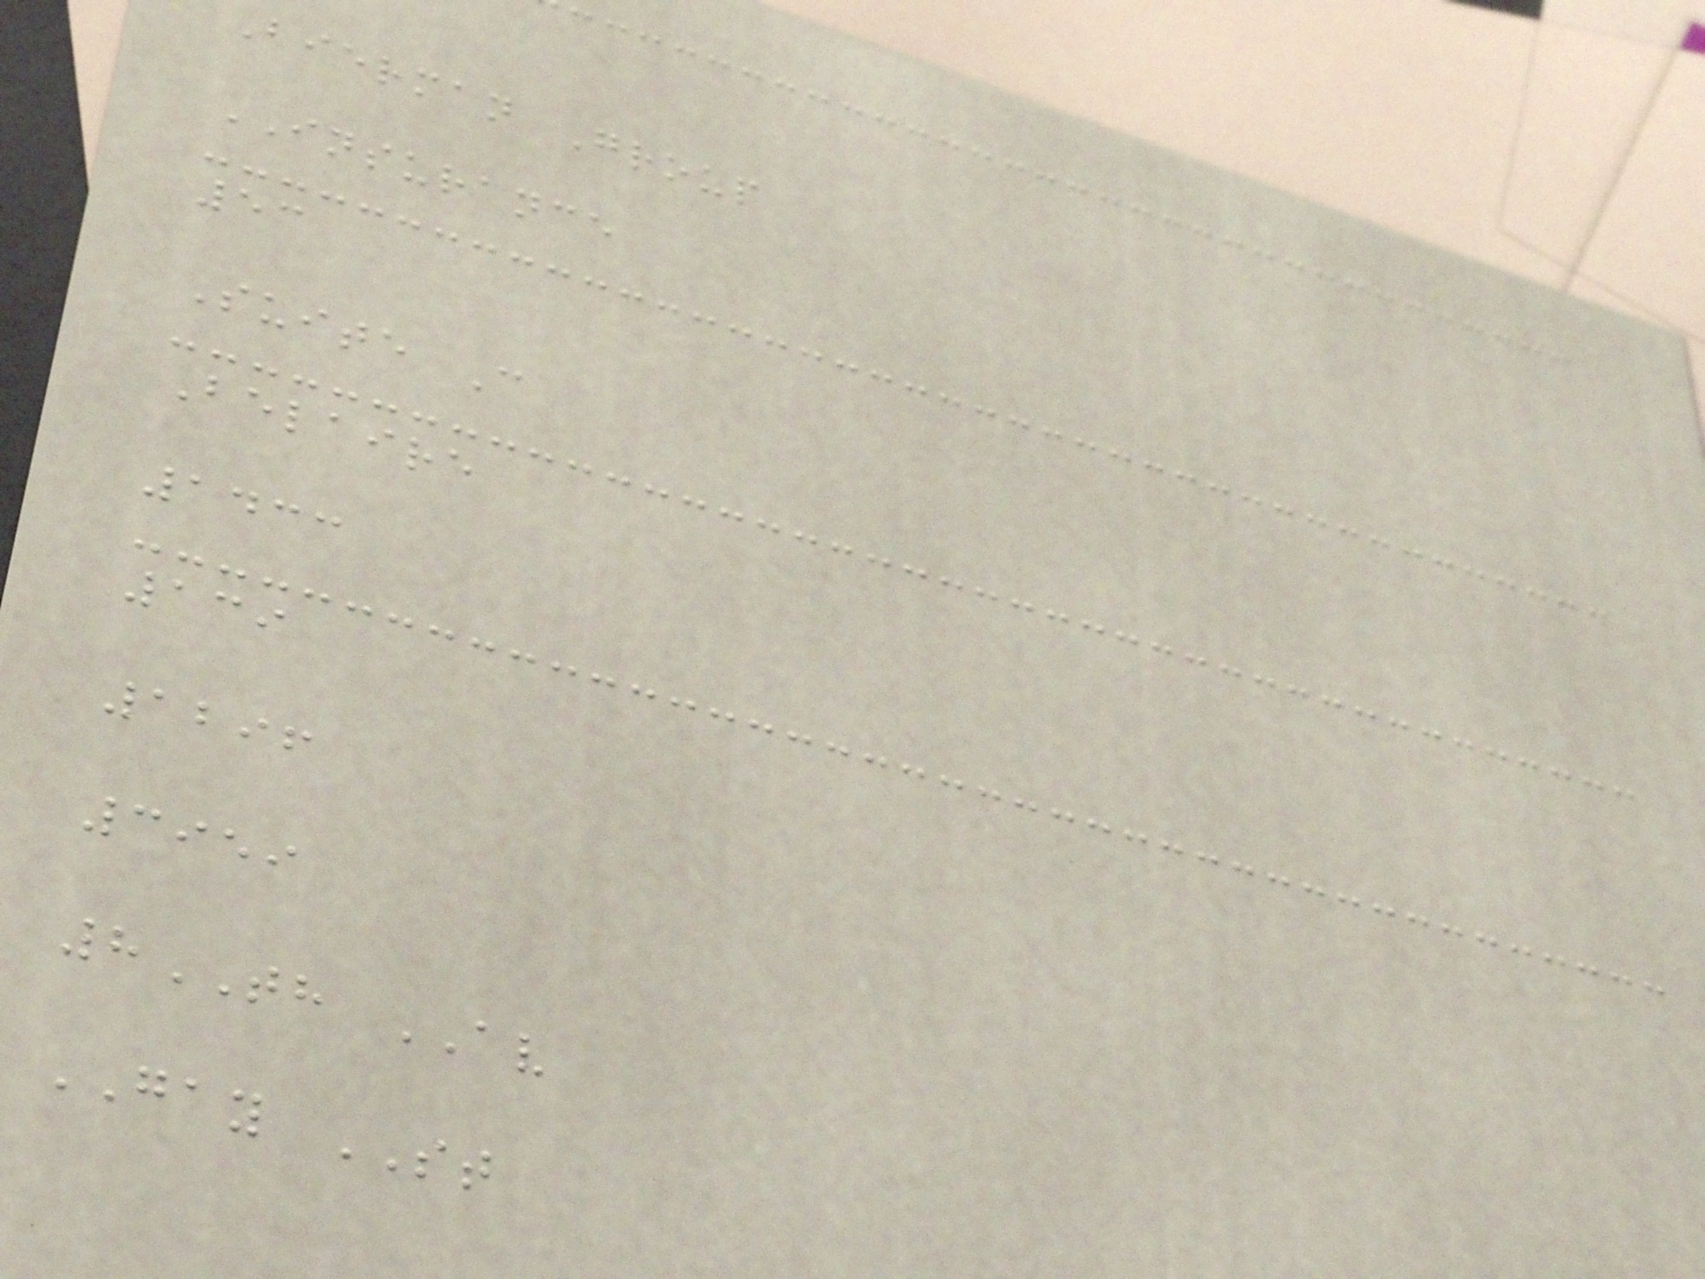Bierman Group
INSURANCE
53
Suite C
Belaire
1433
139
1296
3959
8TH AV
GAY ST
